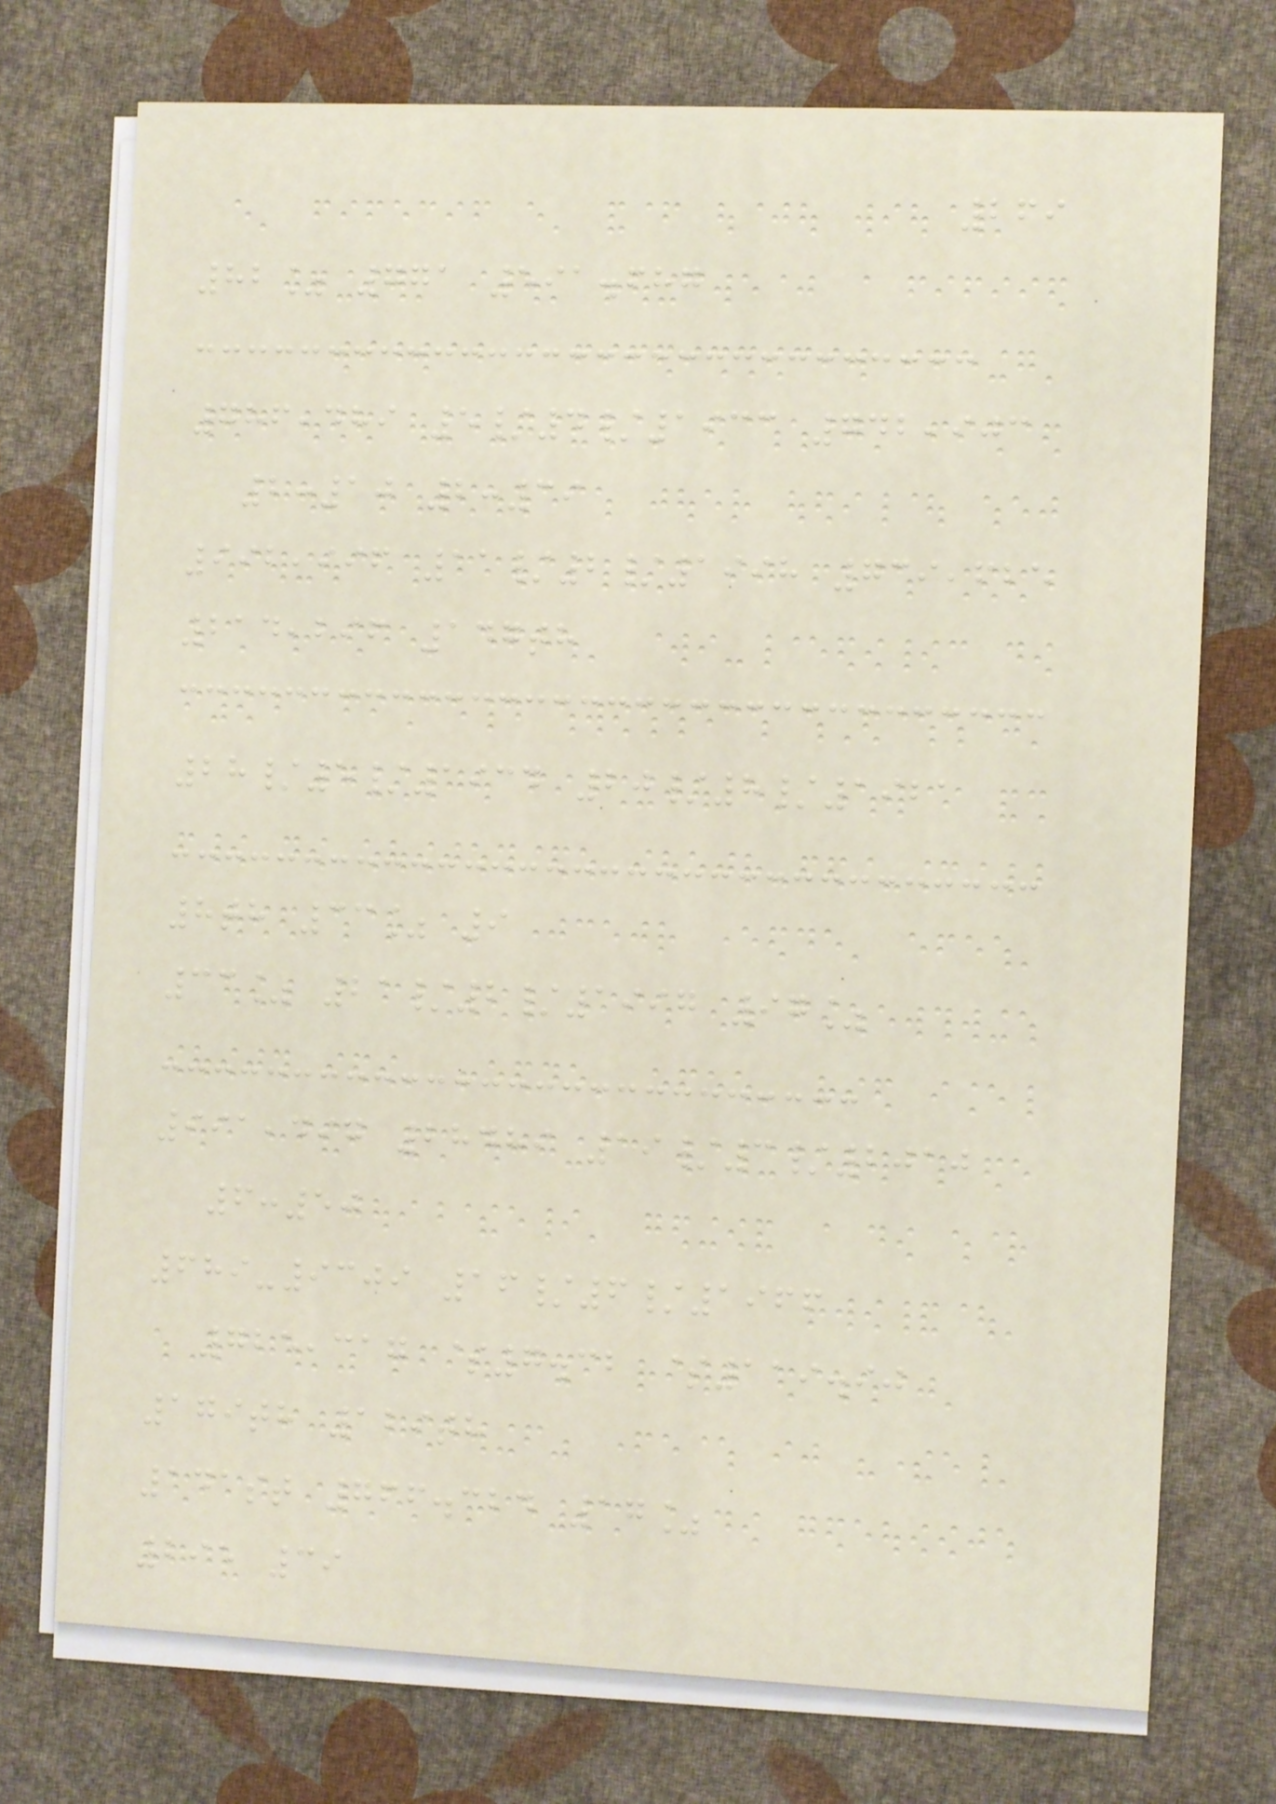269
82% 771 591.687
786,489 5/4/1933 742,903
2:10 2:39
992,996 11/2/1998 739,625
214,296 147th
28/5/1934 20/8/1921
8th 33% 9
33% 21/2/1997 97%
991,497 28489 19/3/2010
6:50
689-9309 16/6/1966
725,317 $7.32 $119.90
179th 129th
141st 766.324 17%
295 39
